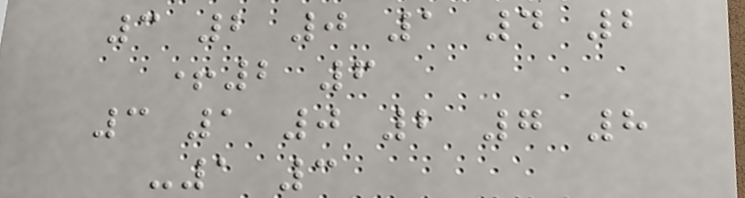3 2 0 1 4 2
+2 6
3 1 0 2 7 8
-1 3
